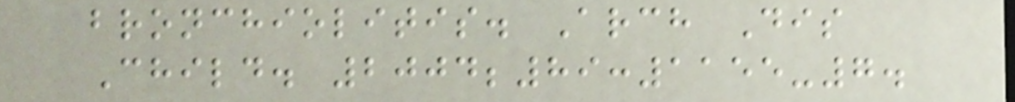bronchiolitis. Arch Dis
Child. 2004;89:1155-7.
